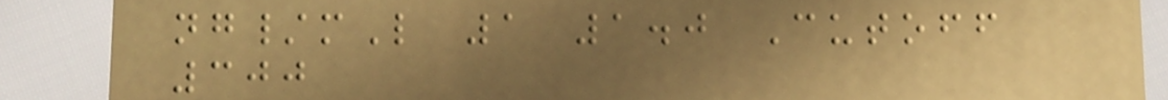ng/mL 1 1.0 Cutoff
300
